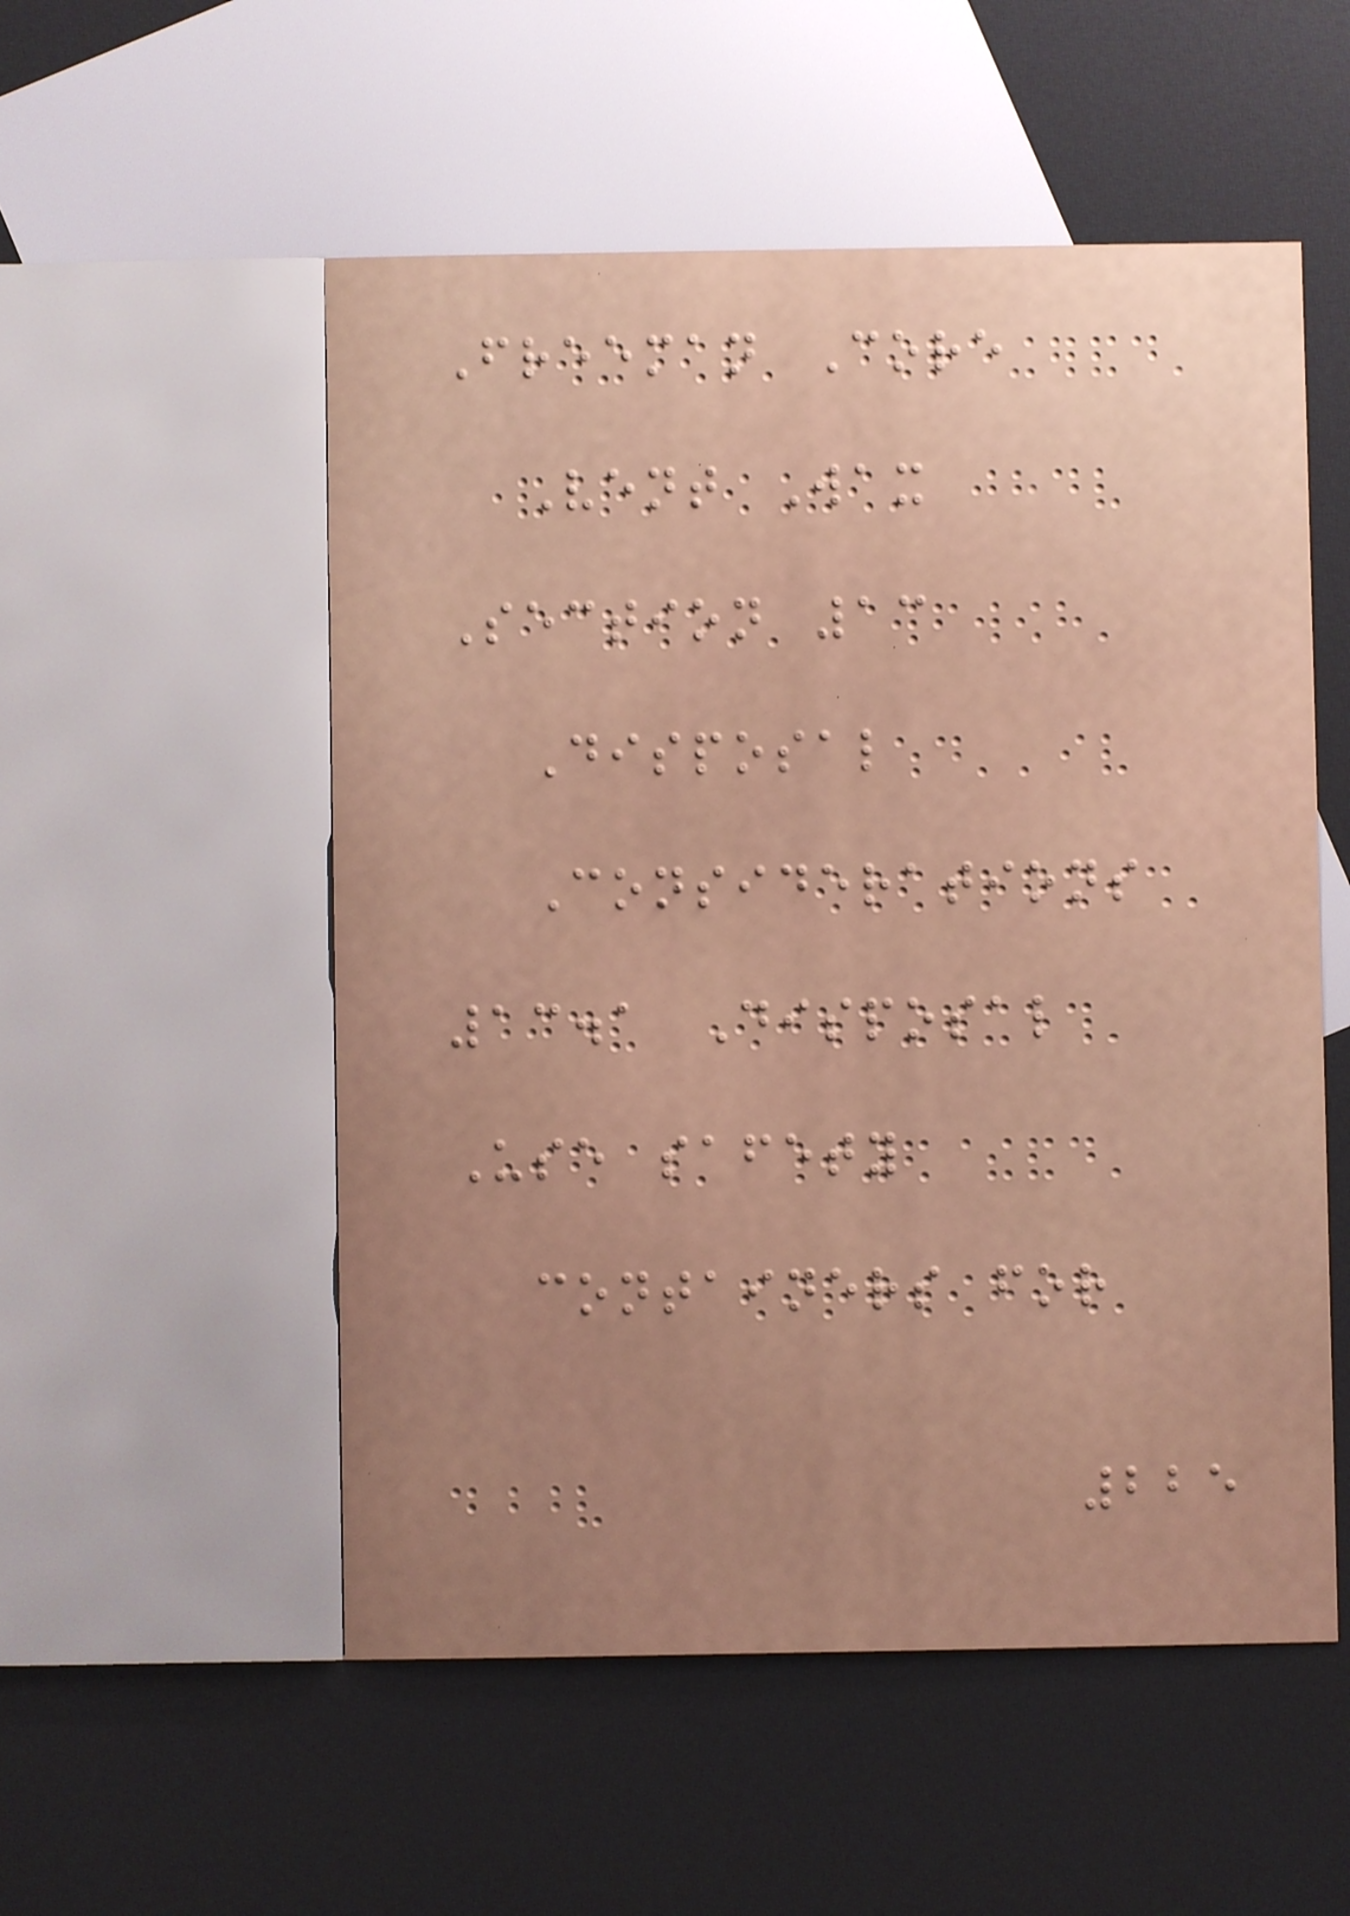Freeman Core
Vent Wax
Section 13
Disposal
Considerations
13.1 Disposal
Use safety
containers for
225
